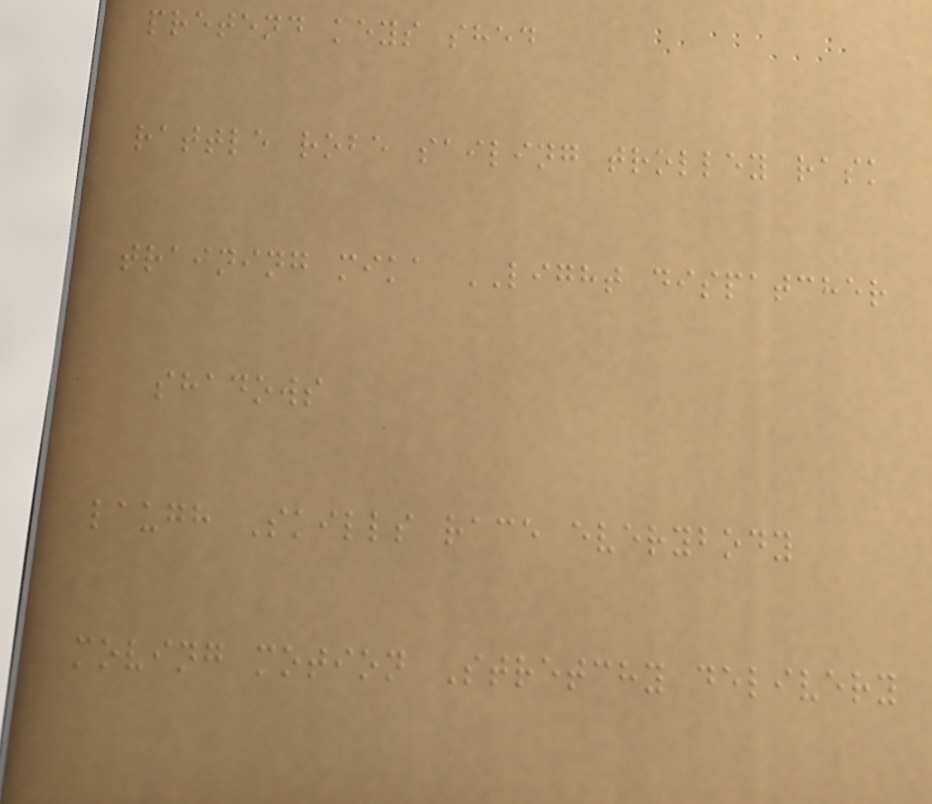pretend keys shed
rattle robe sailing trolley rask
training mika LIGHT dispatcher
shadows
laugh Skills race everybody
moving motion Stretchy delivery
